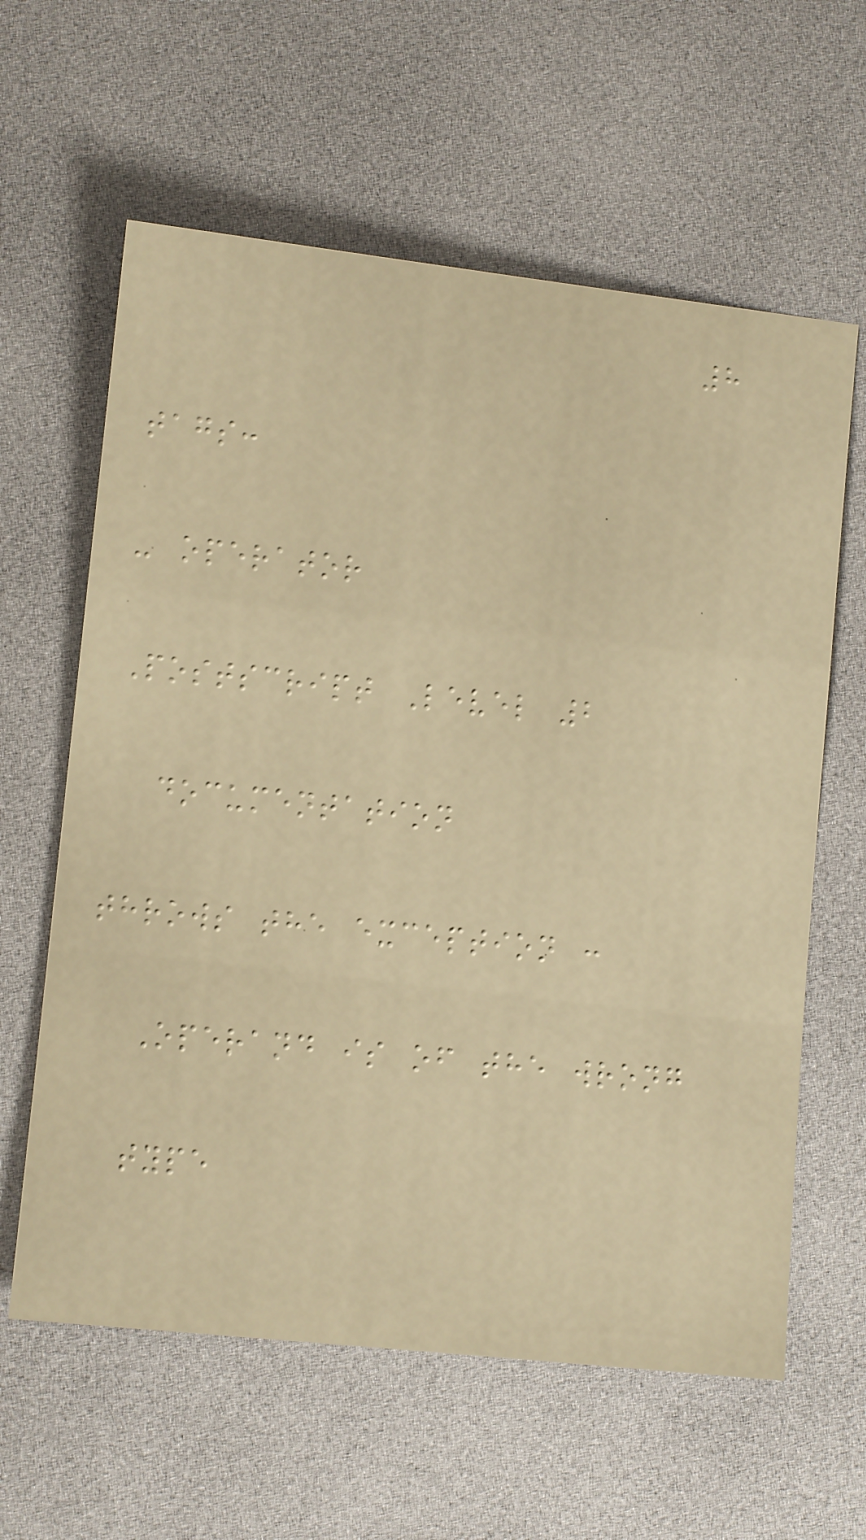8
tags:
- operator
Postscript Level 2
documentation
throws the exception :
Operand is of the wrong
type
